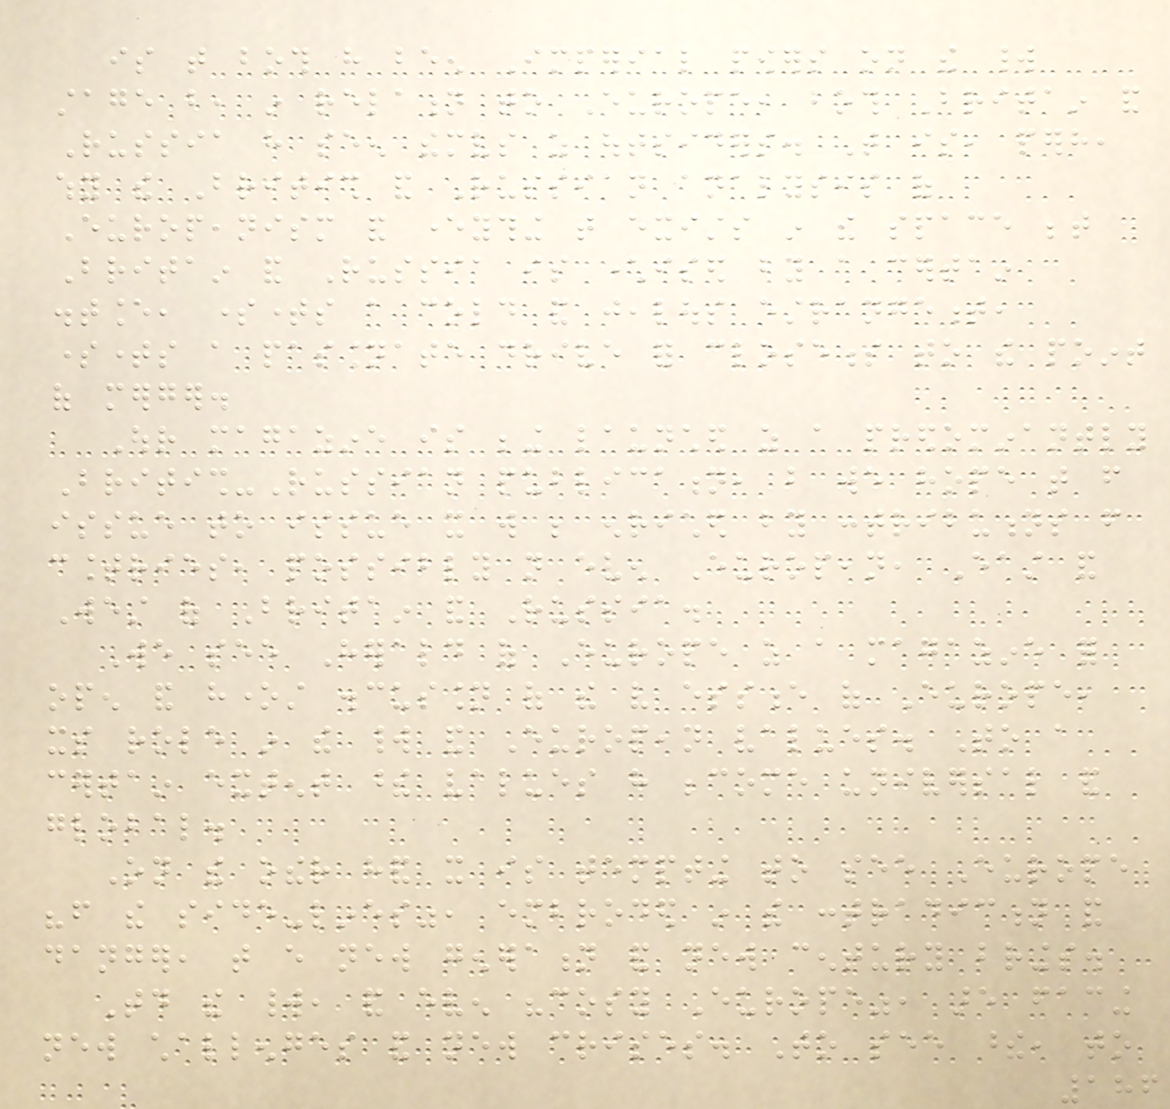is that both have been Imperial powers on the world
stage but, in relation to Europe, both Britain and
Russia have seen themselves as outsiders. That is, perhaps,
why the British and Russian analysis of
Europeanism and everything that exists in the space between
Britain and Russia is characterised by a certain
distance, sometimes a cold and jealous estrangement,
sometimes a passionate drive for closeness to the point
of merger.
Our magazine is being launched as a predominantly
British-Russian publication, but we hope that from
issue to issue it will be enriched by contributions from
countries, possibly not even European, East and
West of Britain and Russia.
We see Herald of Europe as a magazine for
open and honest discussion of the very essence of Europe,
its role in the world and European values. To a
certain extent these values have become universal and
global.
On the other hand it is tempting to see Europe
"from the side-lines", embroded in the contradiction and
danger, that every new generation and new century brings.
Today the world, and even "cosy Europe", are facing
new challenges and new crises. To see these, to
186
